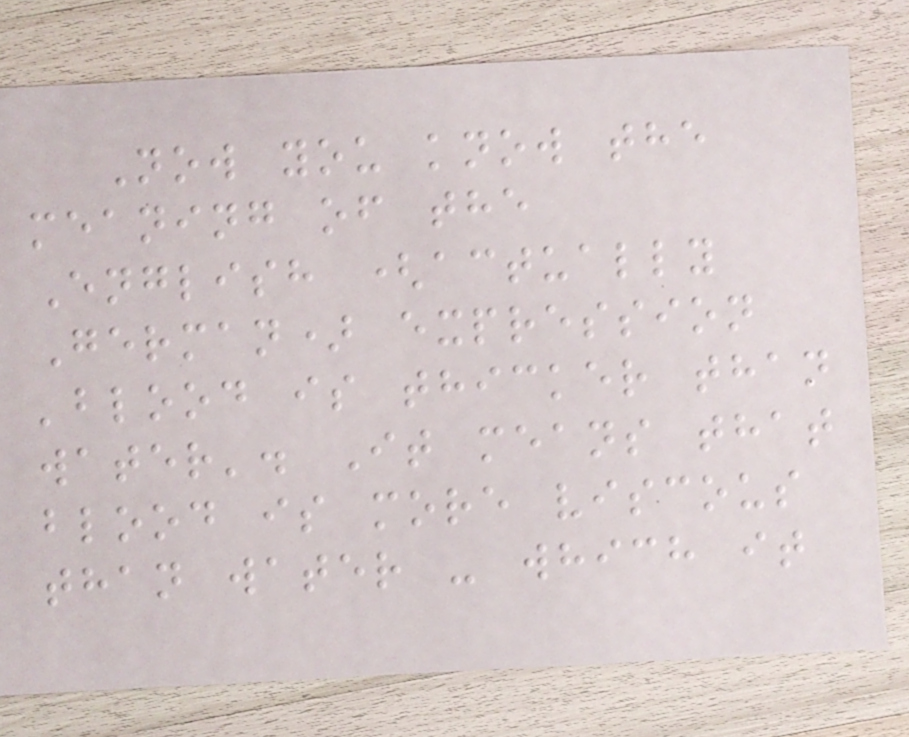Now you know the
meaning of the
English (actually
German) expression
'blood is thicker than
water'. It means that
blood is more viscous
than water - which it
